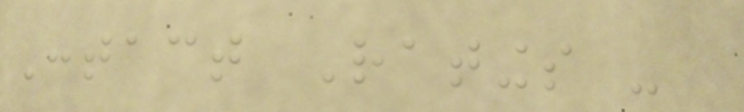Contact Ratings -
